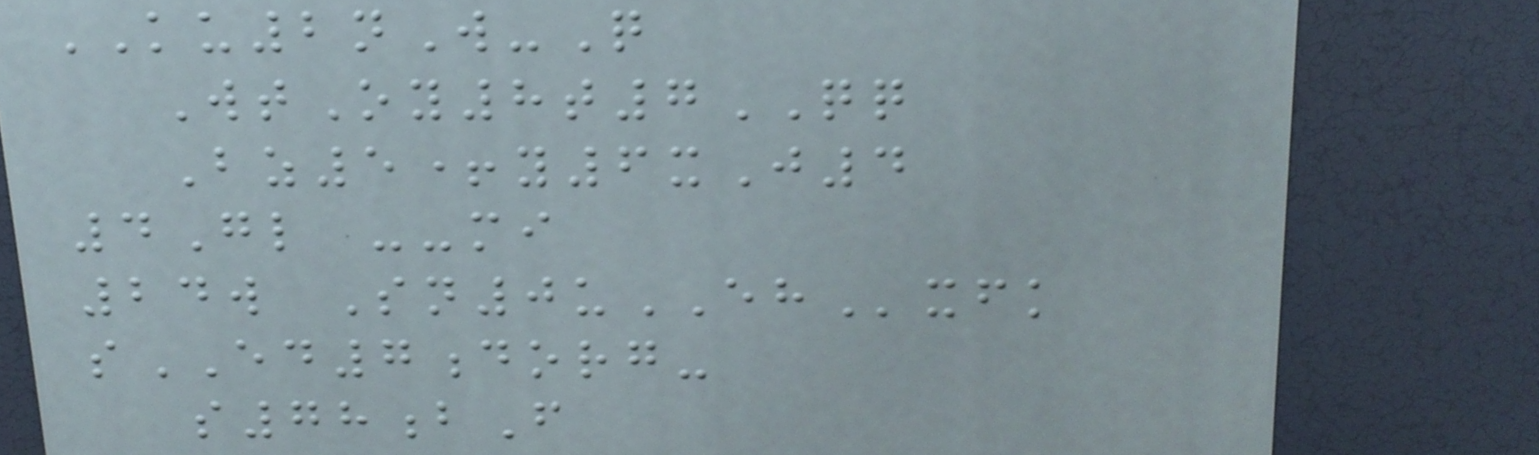KU2nW-Q
WtOy8t7QQ
Bz5+y6xJ4
4Gl --mi
24w Sn0uEHxfk
sED7dorg-
s78bF
